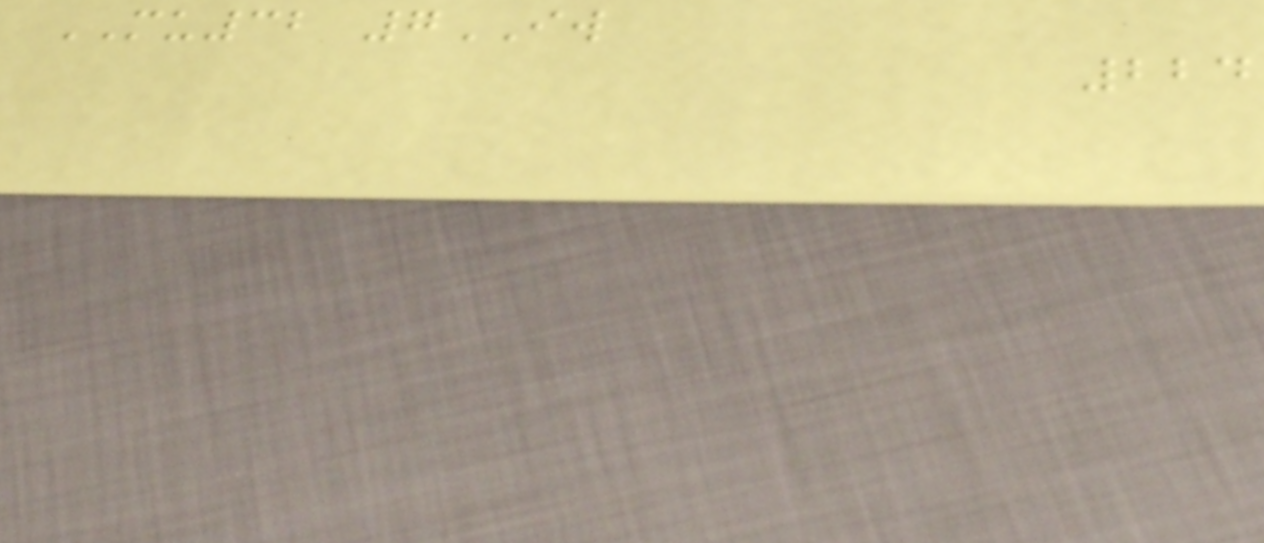MU32 7IW
224
